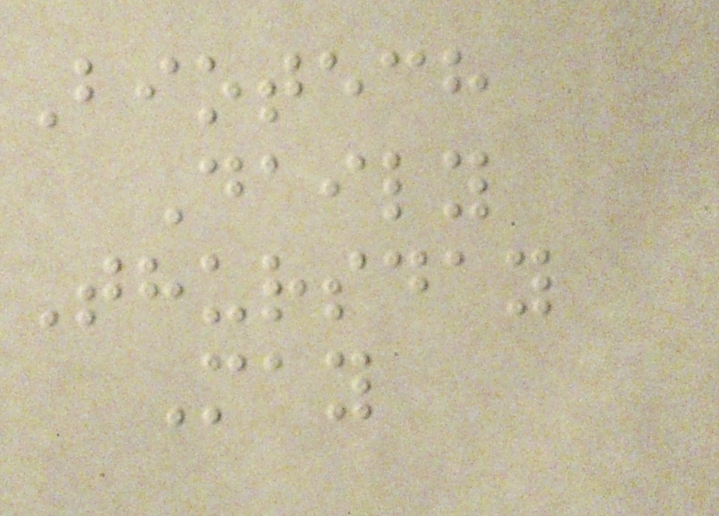Biotech
Daily
Thursday
May
